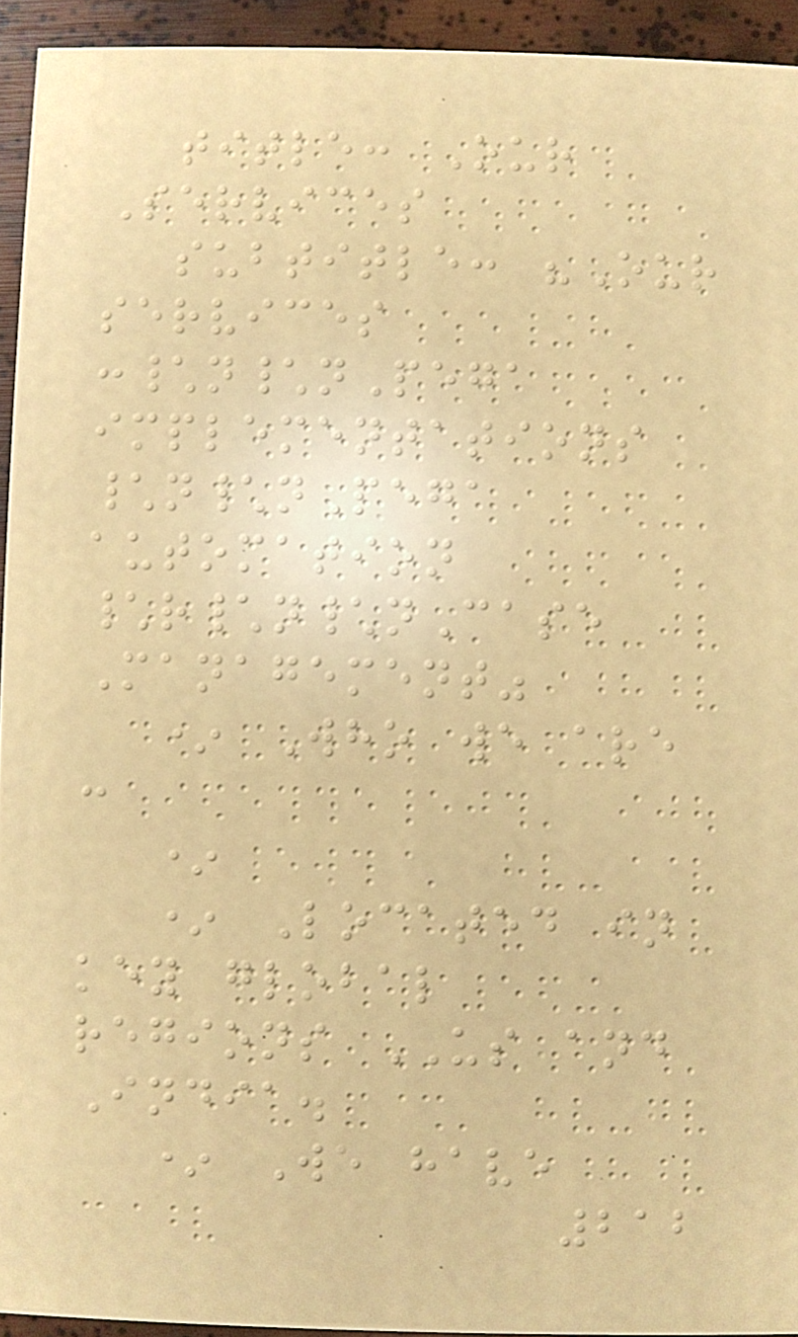title: Our
Services
subtitle: "Our
services
:\n\nPega
implementations
\n\nPega
automation
\r\n\nCase
Management"
* Who we are
:
*
* Located in
key global
regions US and
India.
* We have
212
